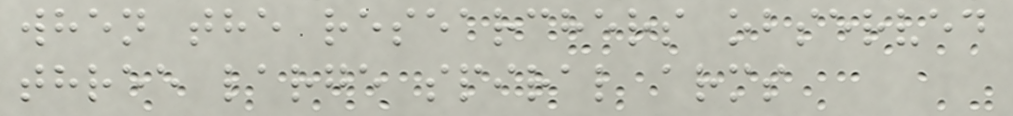when the researchers observed
three large spiral arms
